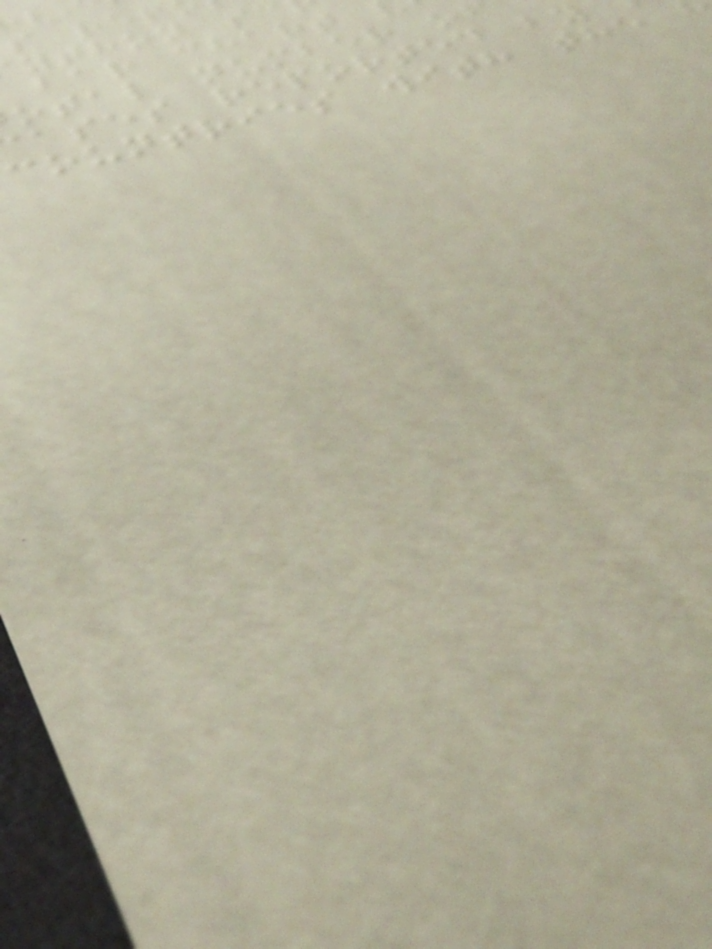bar chart
otal number o
ases reported by
countries with the
